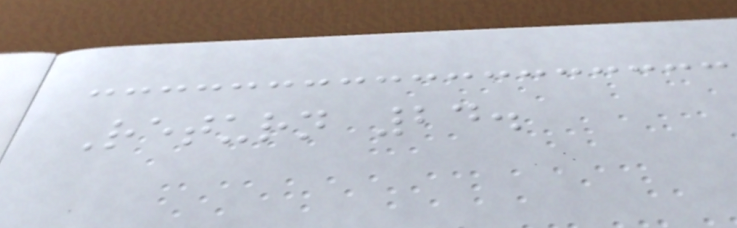Return 24.
